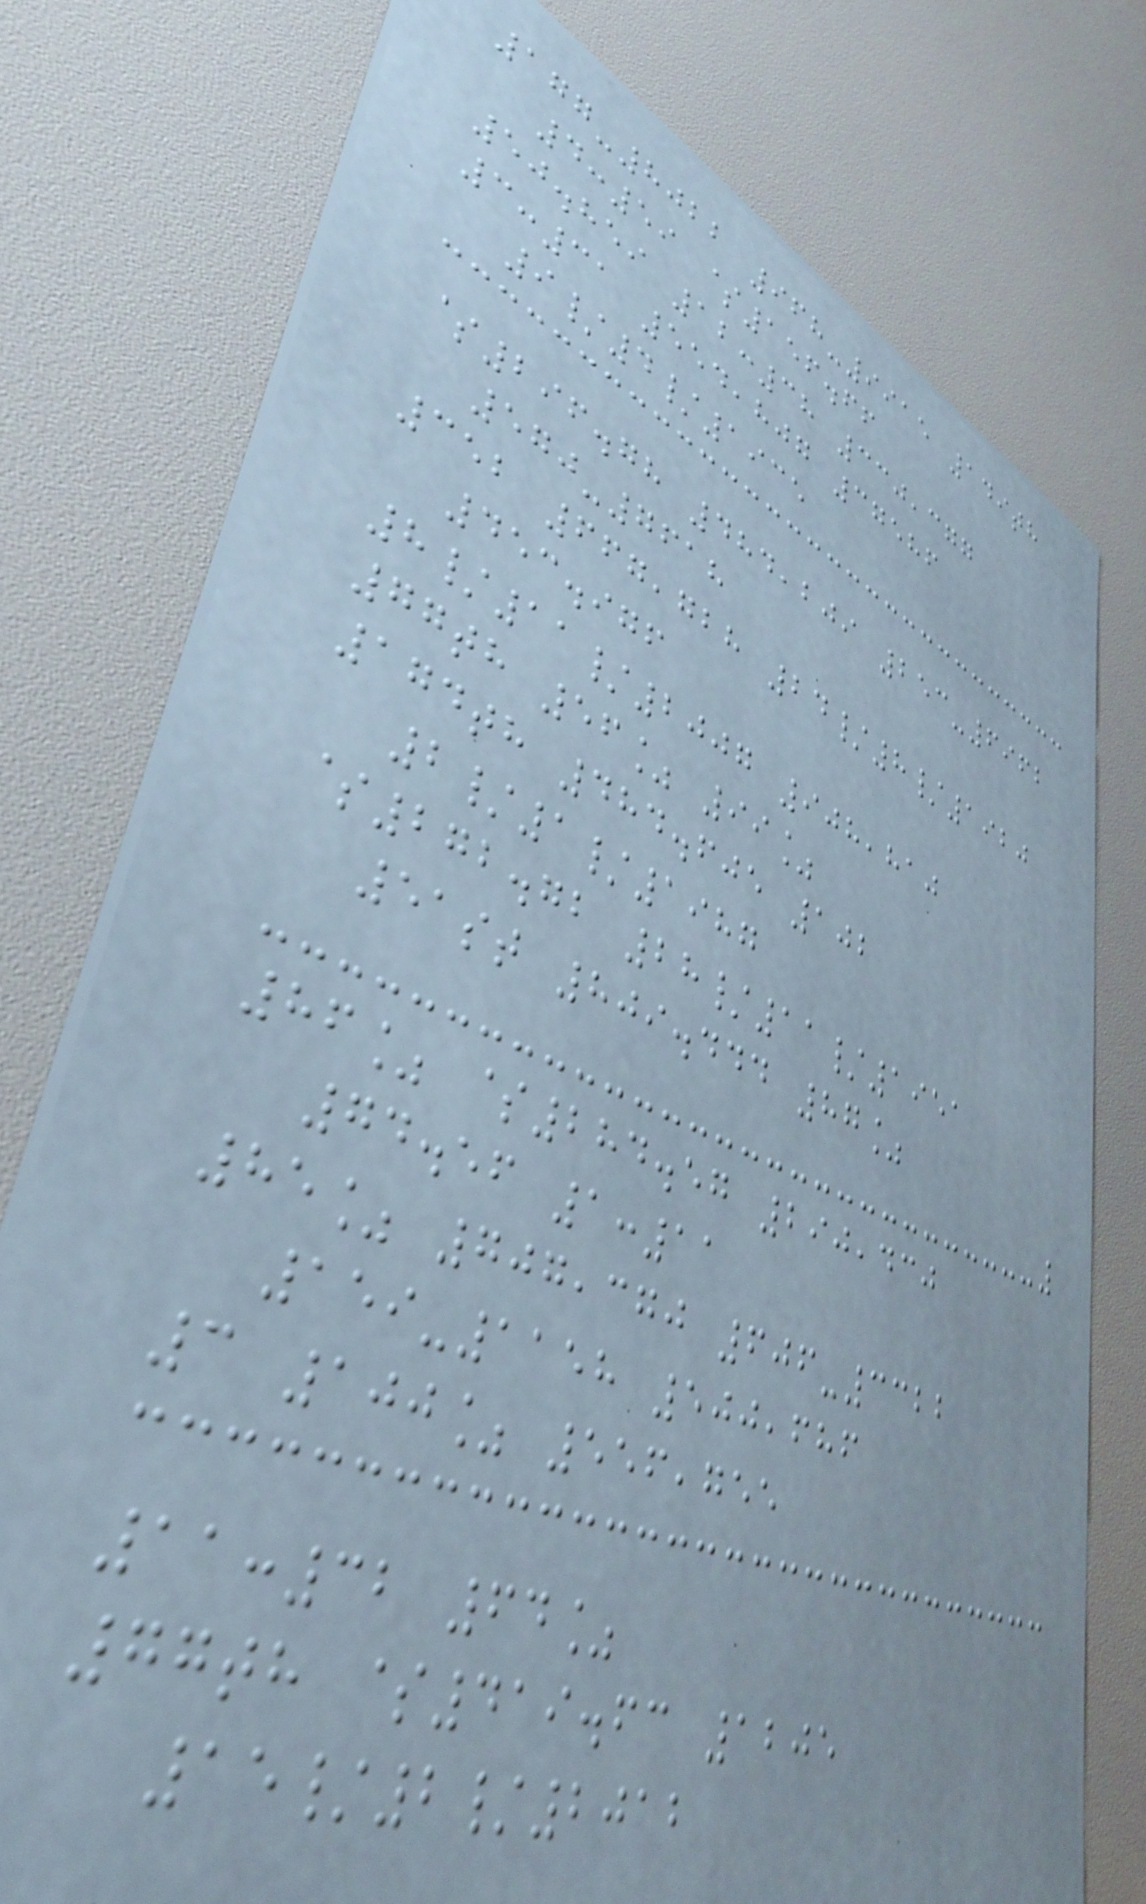177-8022 968-9915 149th
4:59 $156.66
50.859 12:38 330,377
3:31 554,807 37586
9/4/1935
$296.78 484,209 253-6962
570-7618
352 667,728 24/8/1920
453.976
8/11/2007 908,810
77th 56% 99%
174th 484.605 102
2/1/1987
$272.72 28/11/1951
51st 809.444 87%
86% $284.57 290,430
74.56 1:11
85% 707,370 606-3322
159-1158 500,686
3 100% 556,755
11:32 64%
77th $419.63 1205
15/2/2012
